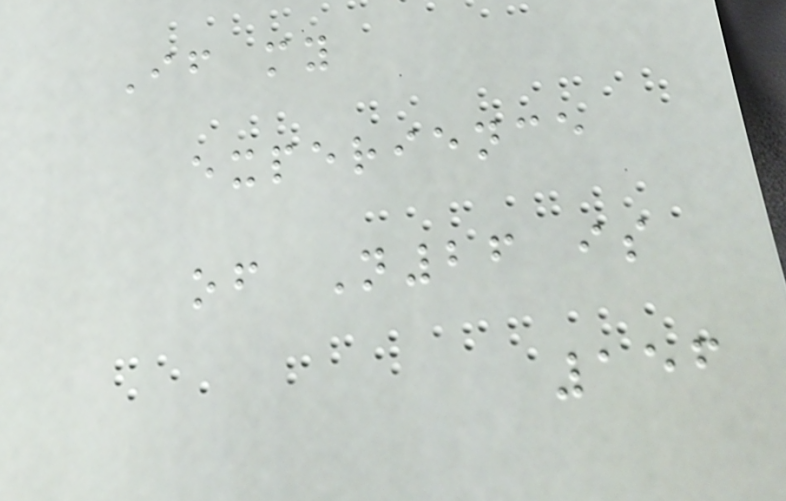If my
experience
of N26 is
156
